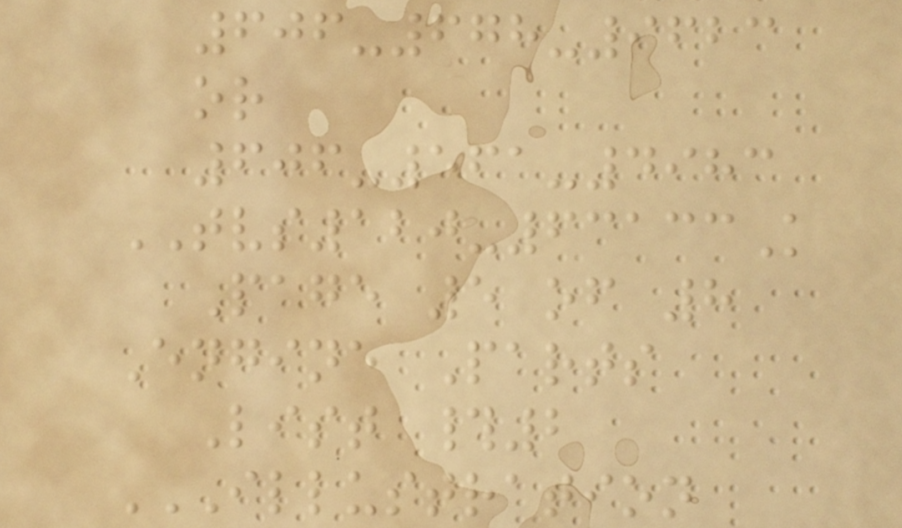606-678-9623
or
606-561-4983
TVS120-63133K
Page 5 of 8
Engine Parts
List #2
ILLUSTRATION
